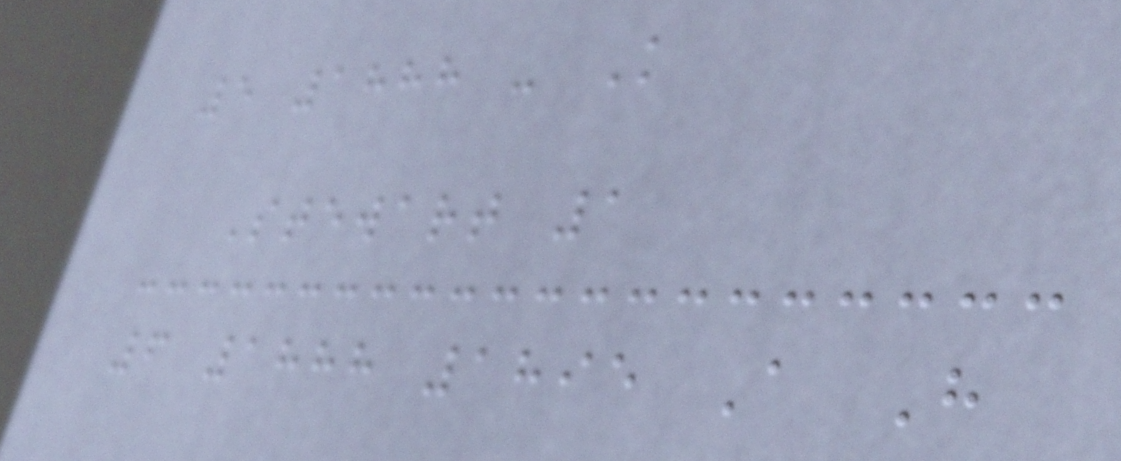5 1888 - K
Stewart 1
6 1888 1895 A H
